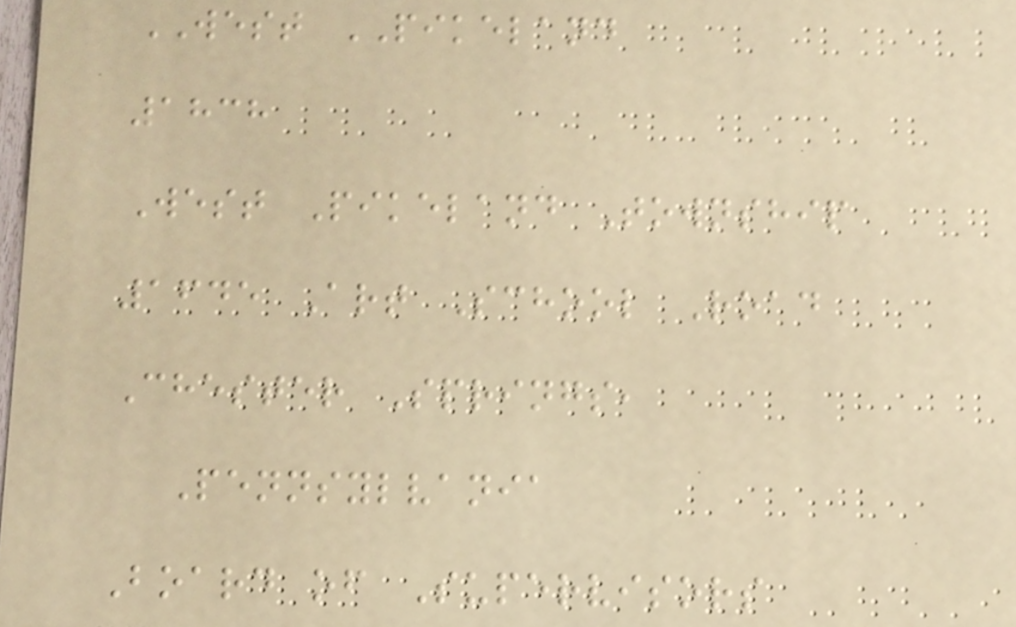WEST PIKELAND
1838
West Pikeland Township
1645 Art School Road
Chester Springs,
Pennsylvania
Board of Supervisors
